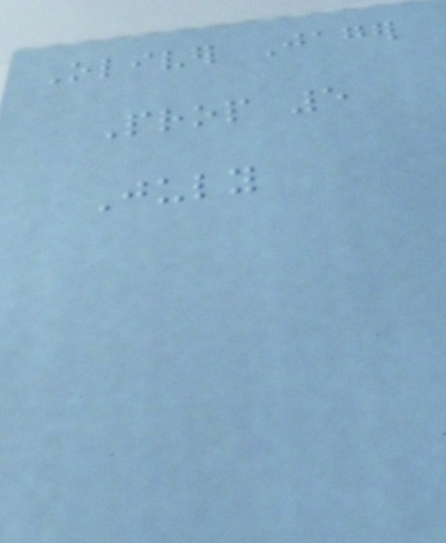Oliver Jager
Prop 5
July
